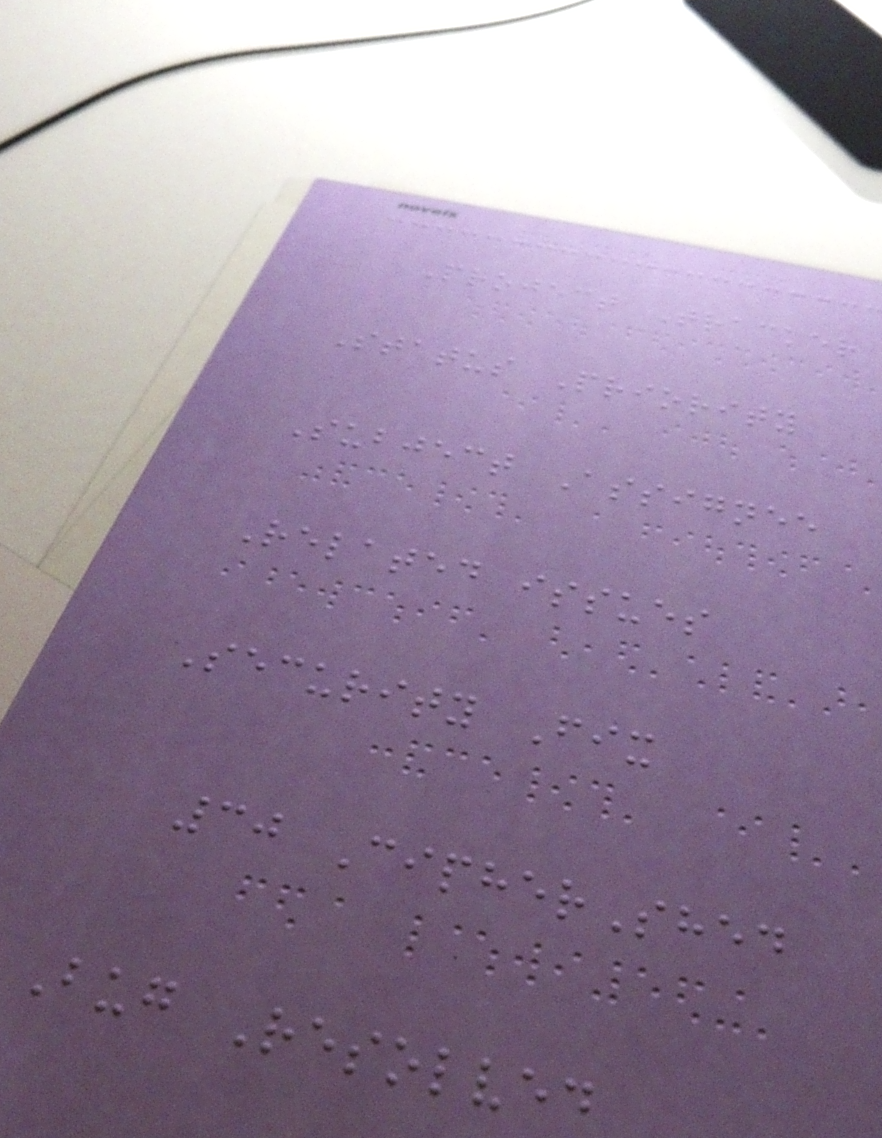Project Tracker
Status Priority
Subject Assignee
Related issues
Security Fix
30 CipherShed
Bug Resolved
